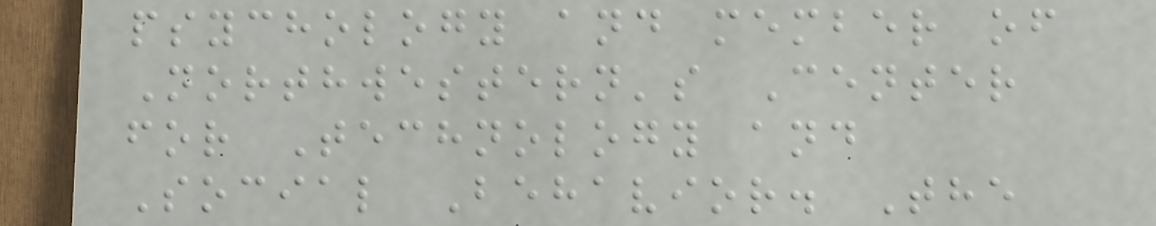psychology and member of
Northwestern's Center
for Technology and
Social Behavior. The
